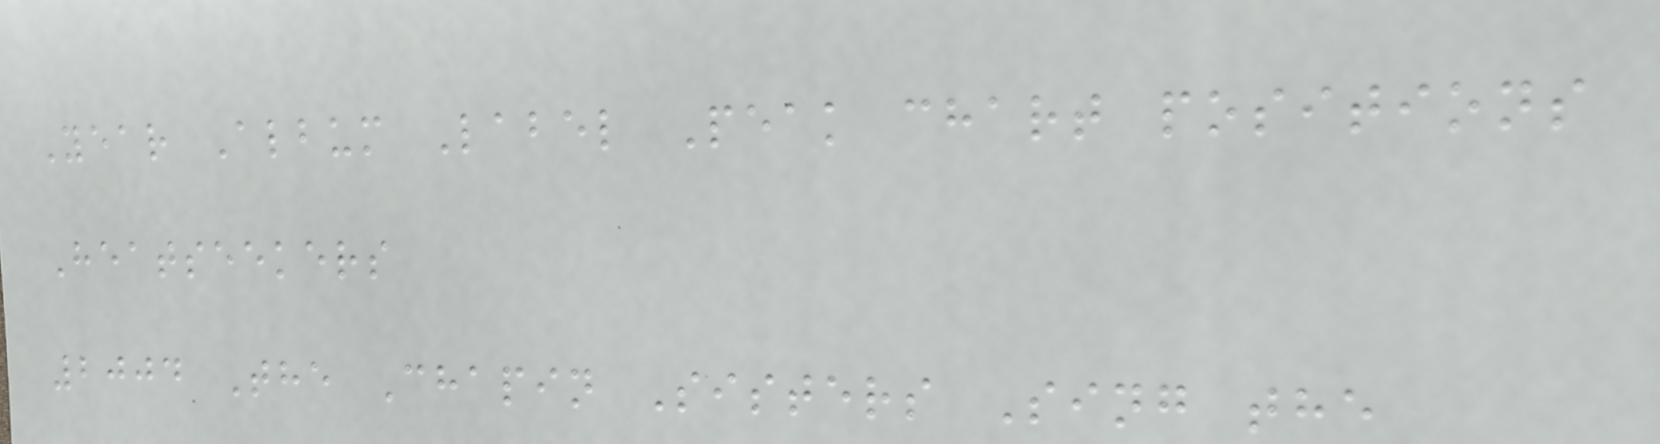Year Album Label Peak chart positions
Heatseekers
2004 The Chapin Sisters Sing the
